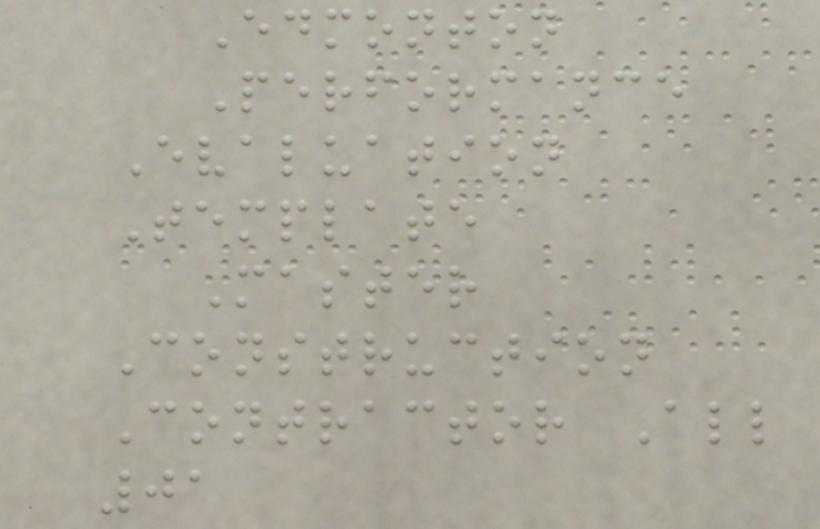Edmonton
Performance
Evaluation
Template
Master
Construction
Contractor All
01
